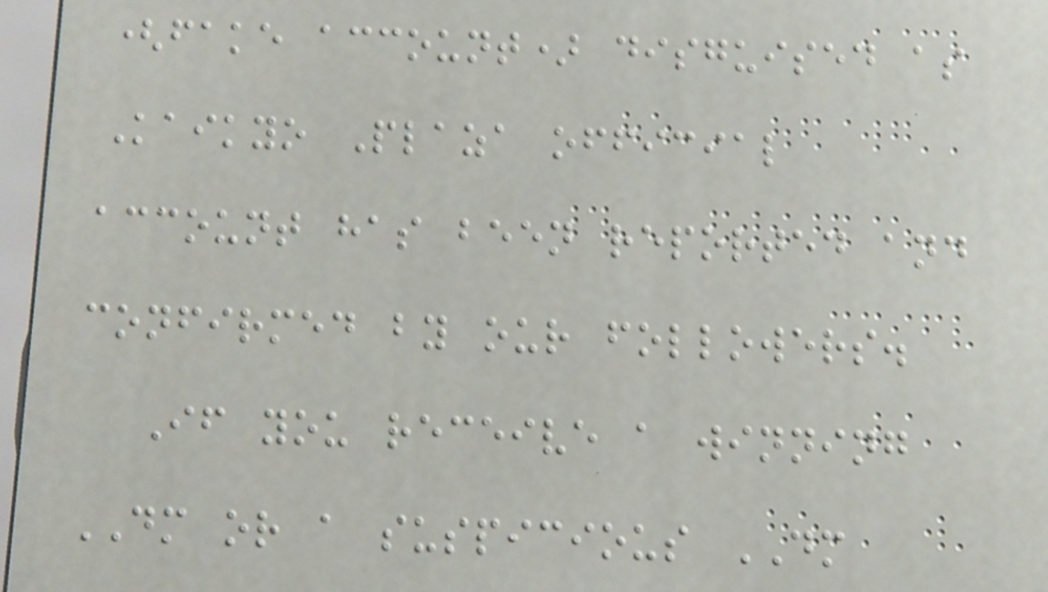(fake account) disguised as
Kaikyo Plaza official
account has been reported and
confirmed by our followers.
If you receive a winning
DM or a suspicious DM
